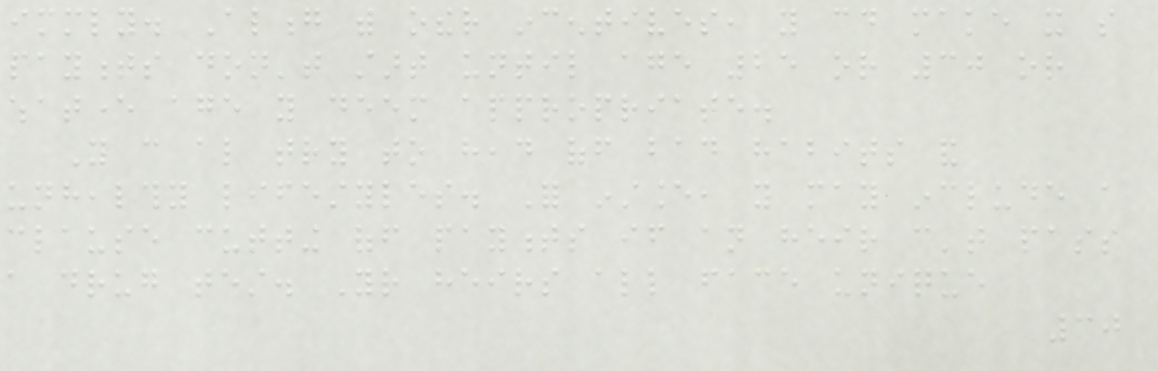immediately. Along with other incentives, you could make it so
payments don't start until age 25 or 30 or
whatever age you deem appropriate.
You can also try to head off bad habits and
unhealthy lifestyles. For instance, you may include a
clause cutting off payments if an heir can't pass
a drug test. Your heirs all face unique
30
